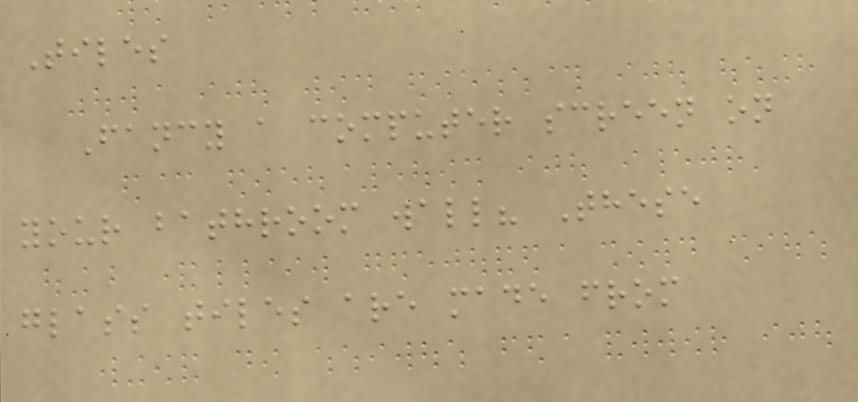Tiles
Fancy a computer screen on
your bathroom wall? These
glass tiles are made from
